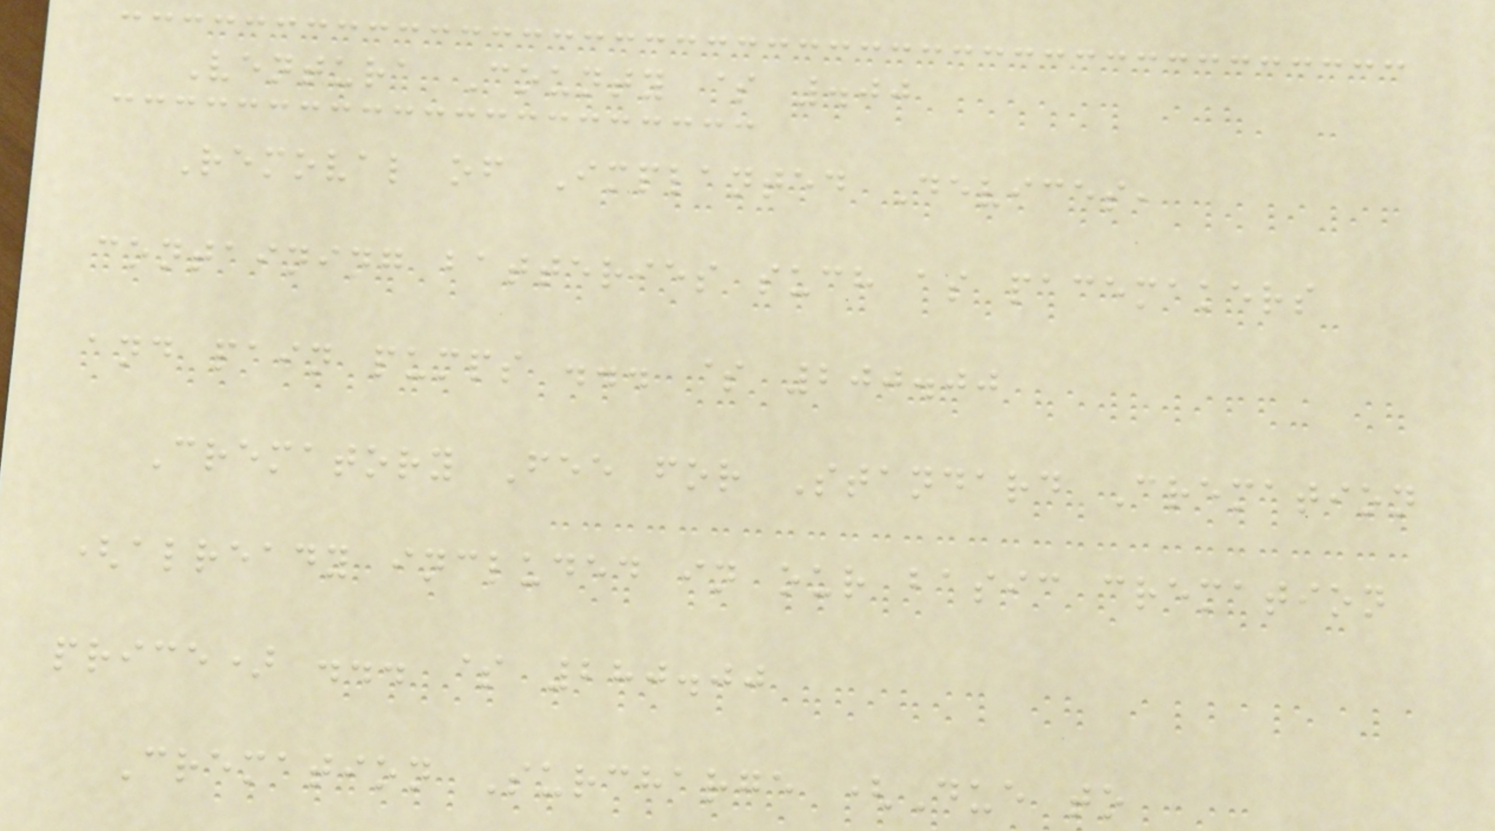Ventura County $ .00
Removal of Implanted Devices,
containing batteries such as pacemakers
and pain pumps ... $ 200.00
Crematory Fee for Standard Cremation
(already included in our basic cremation
price) ... $ 280.00
Cremation Surcharge (Due to
